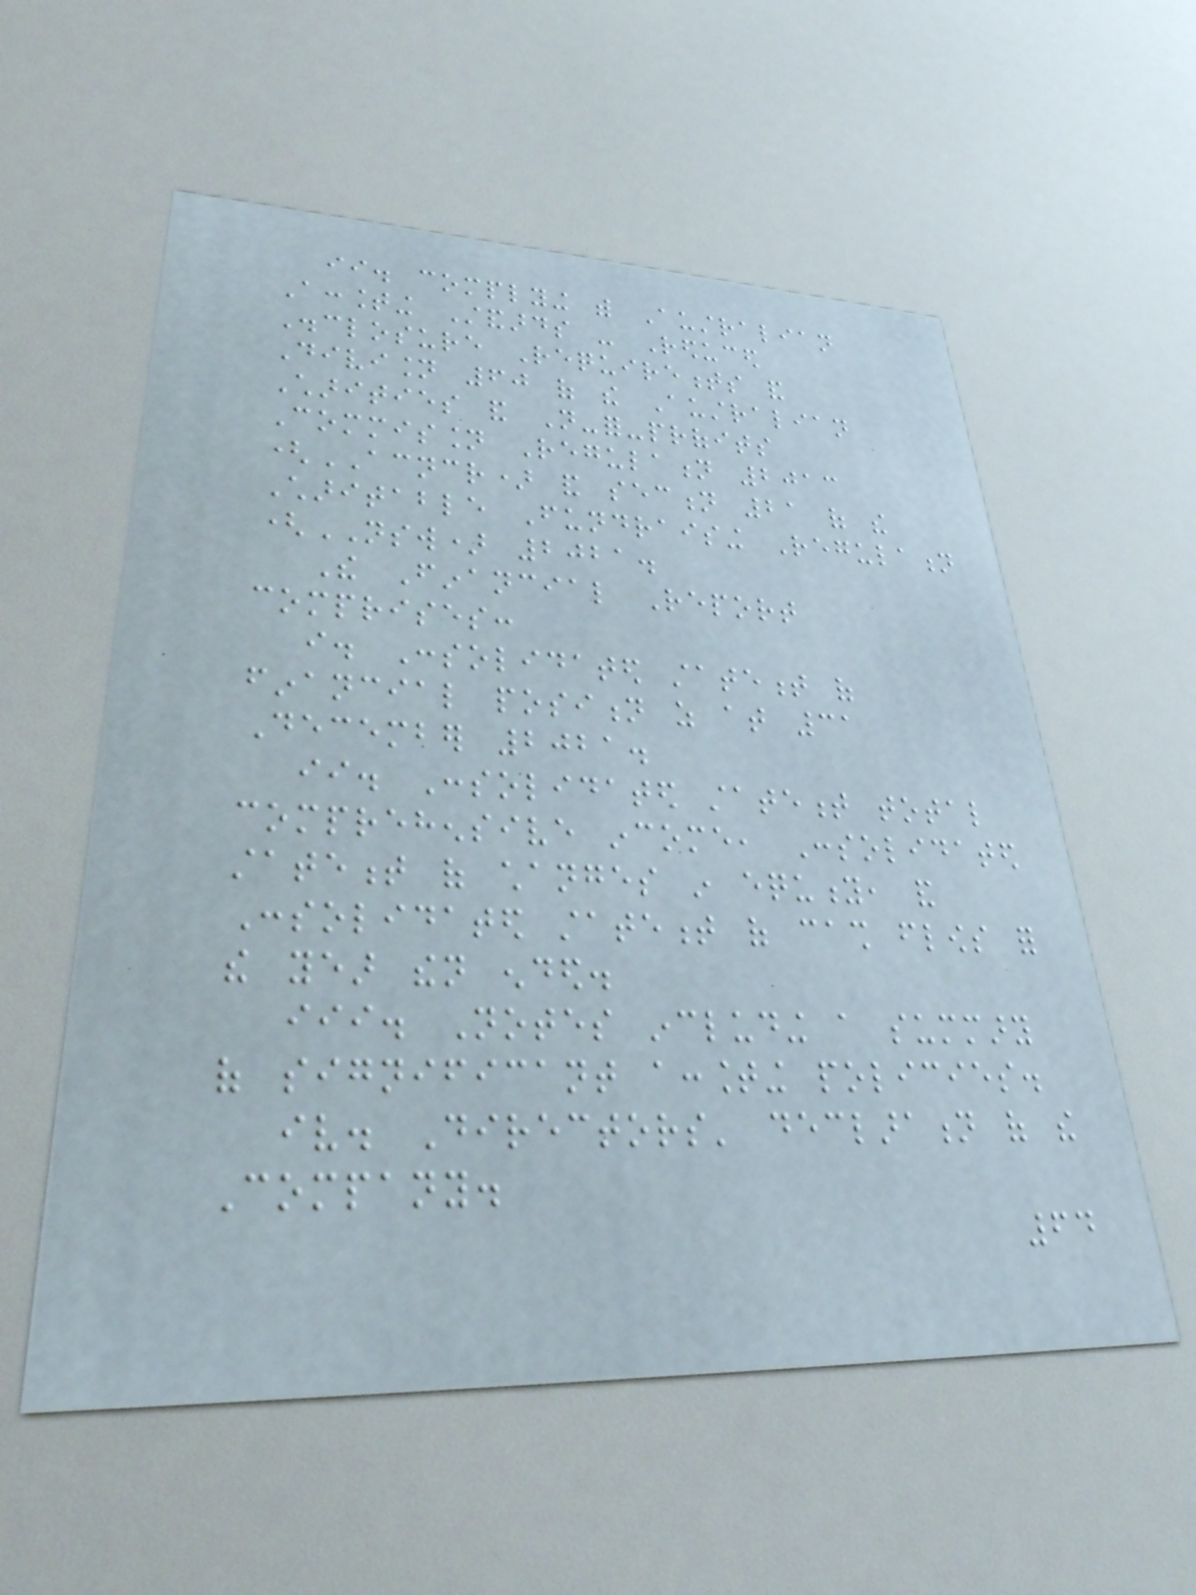ii. complying with Australian
Accounting Standards - Reduced
Disclosure Requirements and
Division 60 of the Australian
Charities and Not-for-profits
Commission Regulation 2013
(ACNCR) and section 21 of the
Charitable Fundraising Regulation
(NSW) 2021.
The Financial Report
comprises:
i. Consolidated statement of
financial position as at 31
December 2021.
ii. Consolidated statement total
comprehensive income, Consolidated
statement of changes in equity, and
Consolidated statement of cash flows for
the year then ended.
iii. Notes including a summary
of significant accounting policies.
iv. Directors' declaration of the
Company.
64
